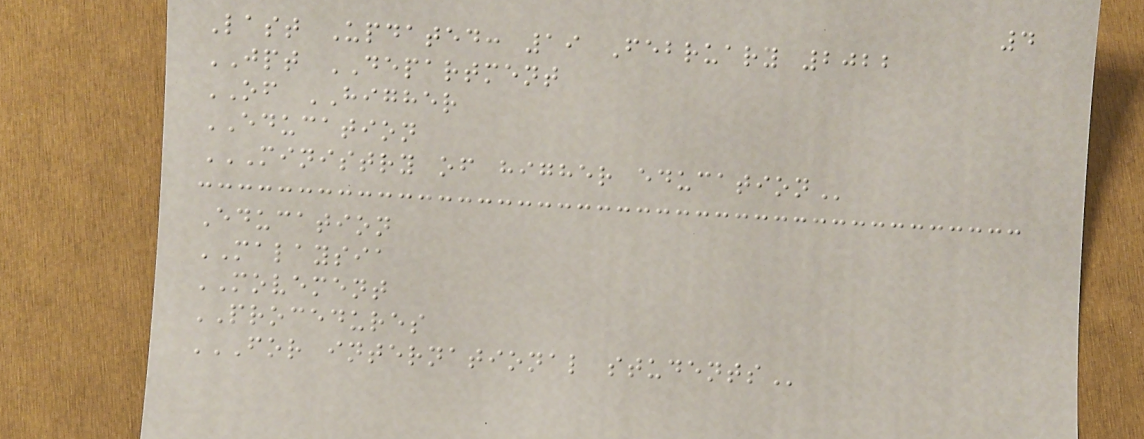4
Last Updated: 19 February 2022
JPT DEPARTMENT
OF HIGHER
EDUCATION
MINISTRY OF HIGHER EDUCATION
Education
MALAYSIA
MOVEMENT
PROCEDURES
FOR INTERNATIONAL STUDENTS
